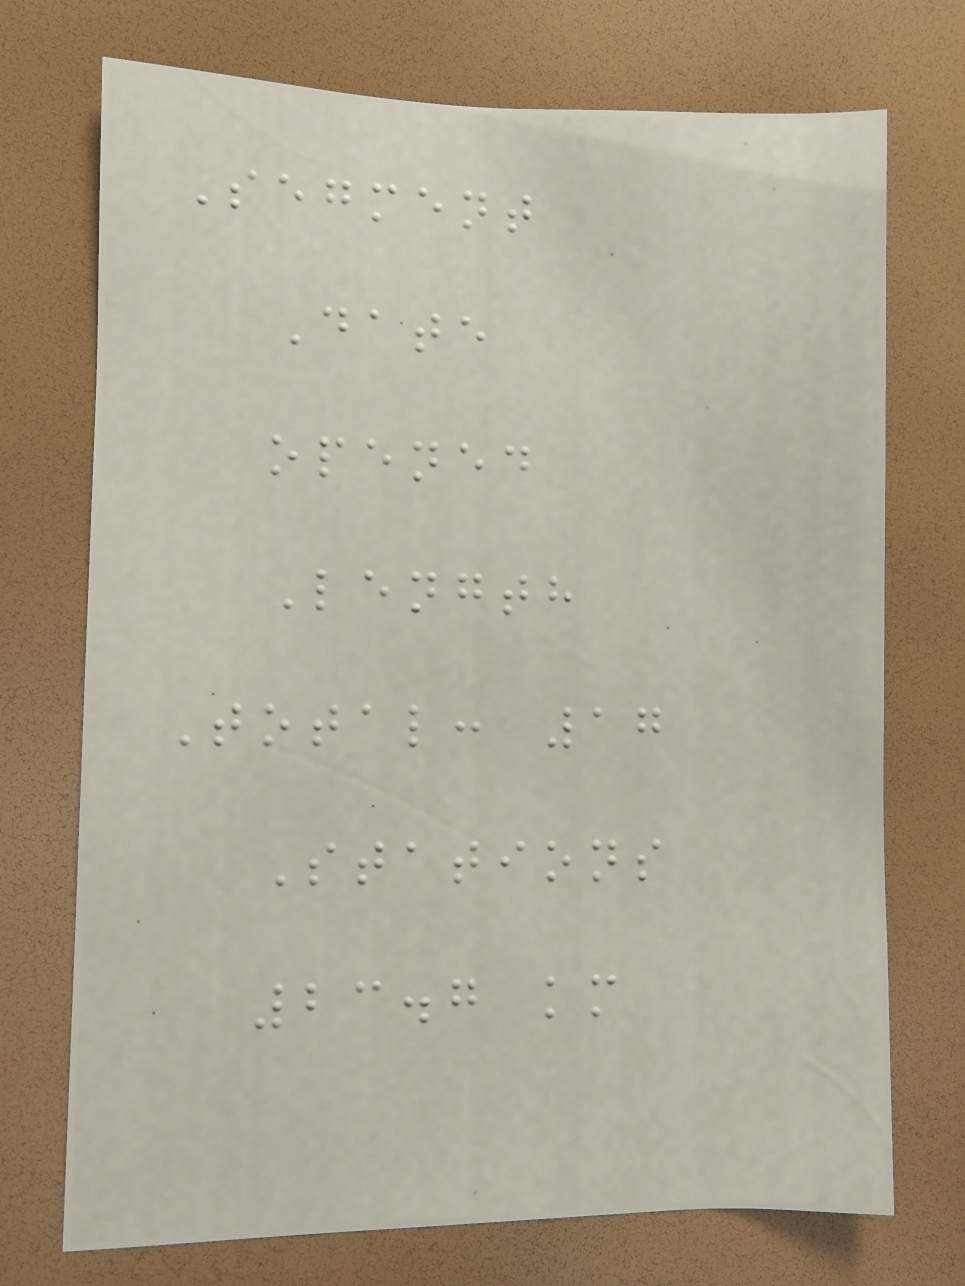Segment
Date
opened
Length
Total: 17
Stations
23.7 km
